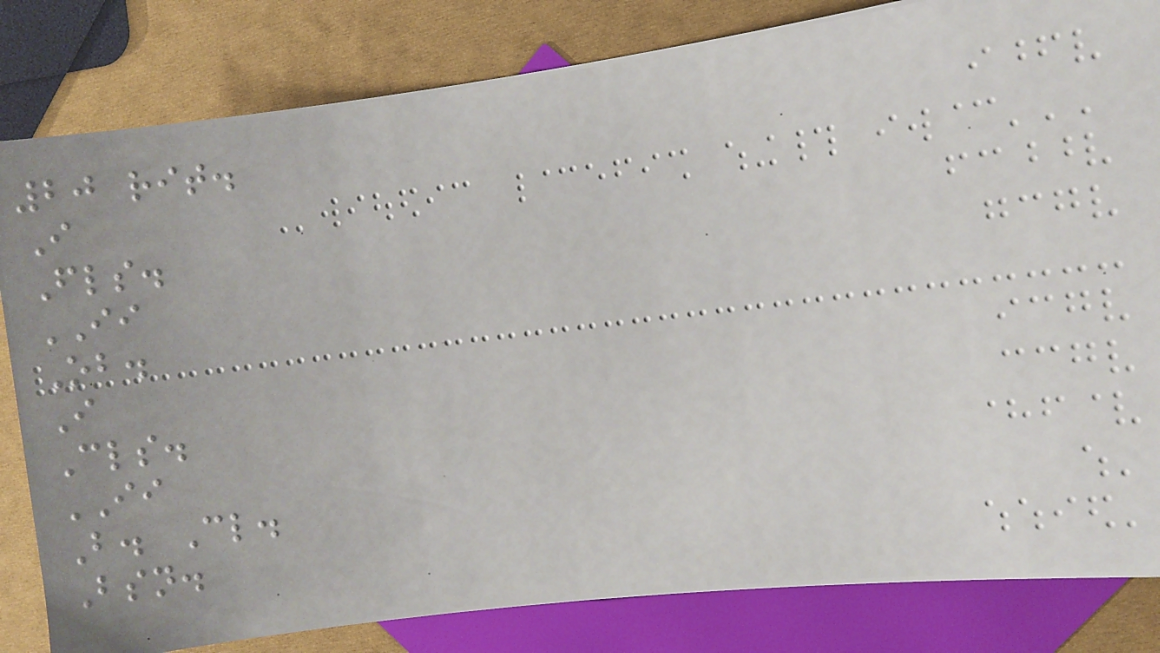20 rit.
I
Fls.
II
Ob.
I
Cls.
II
B. Cl.
Bsn.
